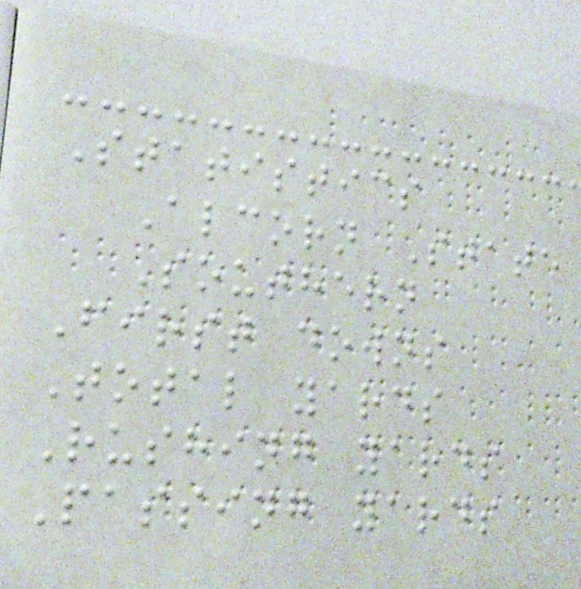Statistics
Alcorn State
Southern
First downs
Total yards
Rushing yards
Passing yards
